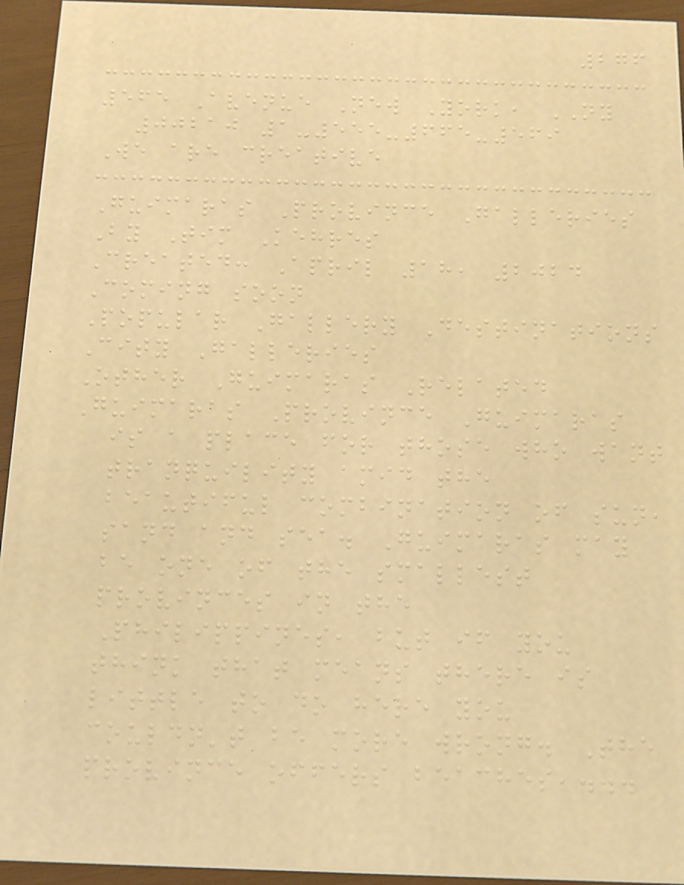276
565 Avenue New York, NY
00210 1-555-665-569
We are creative
Guimaras Province Galleries
By Tim Kehres
Created: April 18, 2024
Coming soon
Popular Gallery Destinations
City Galleries
Other Guimaras Related
Guimaras Province Guimaras
is a place for those who want
tranquility amid the
beautiful combination of sun,
sand and sea. Guimaras may
be one of the smallest
provinces in the
Philippines, but if you
think that means there is
little to do here you
couldn't be more wrong. The
province offers beaches,...
